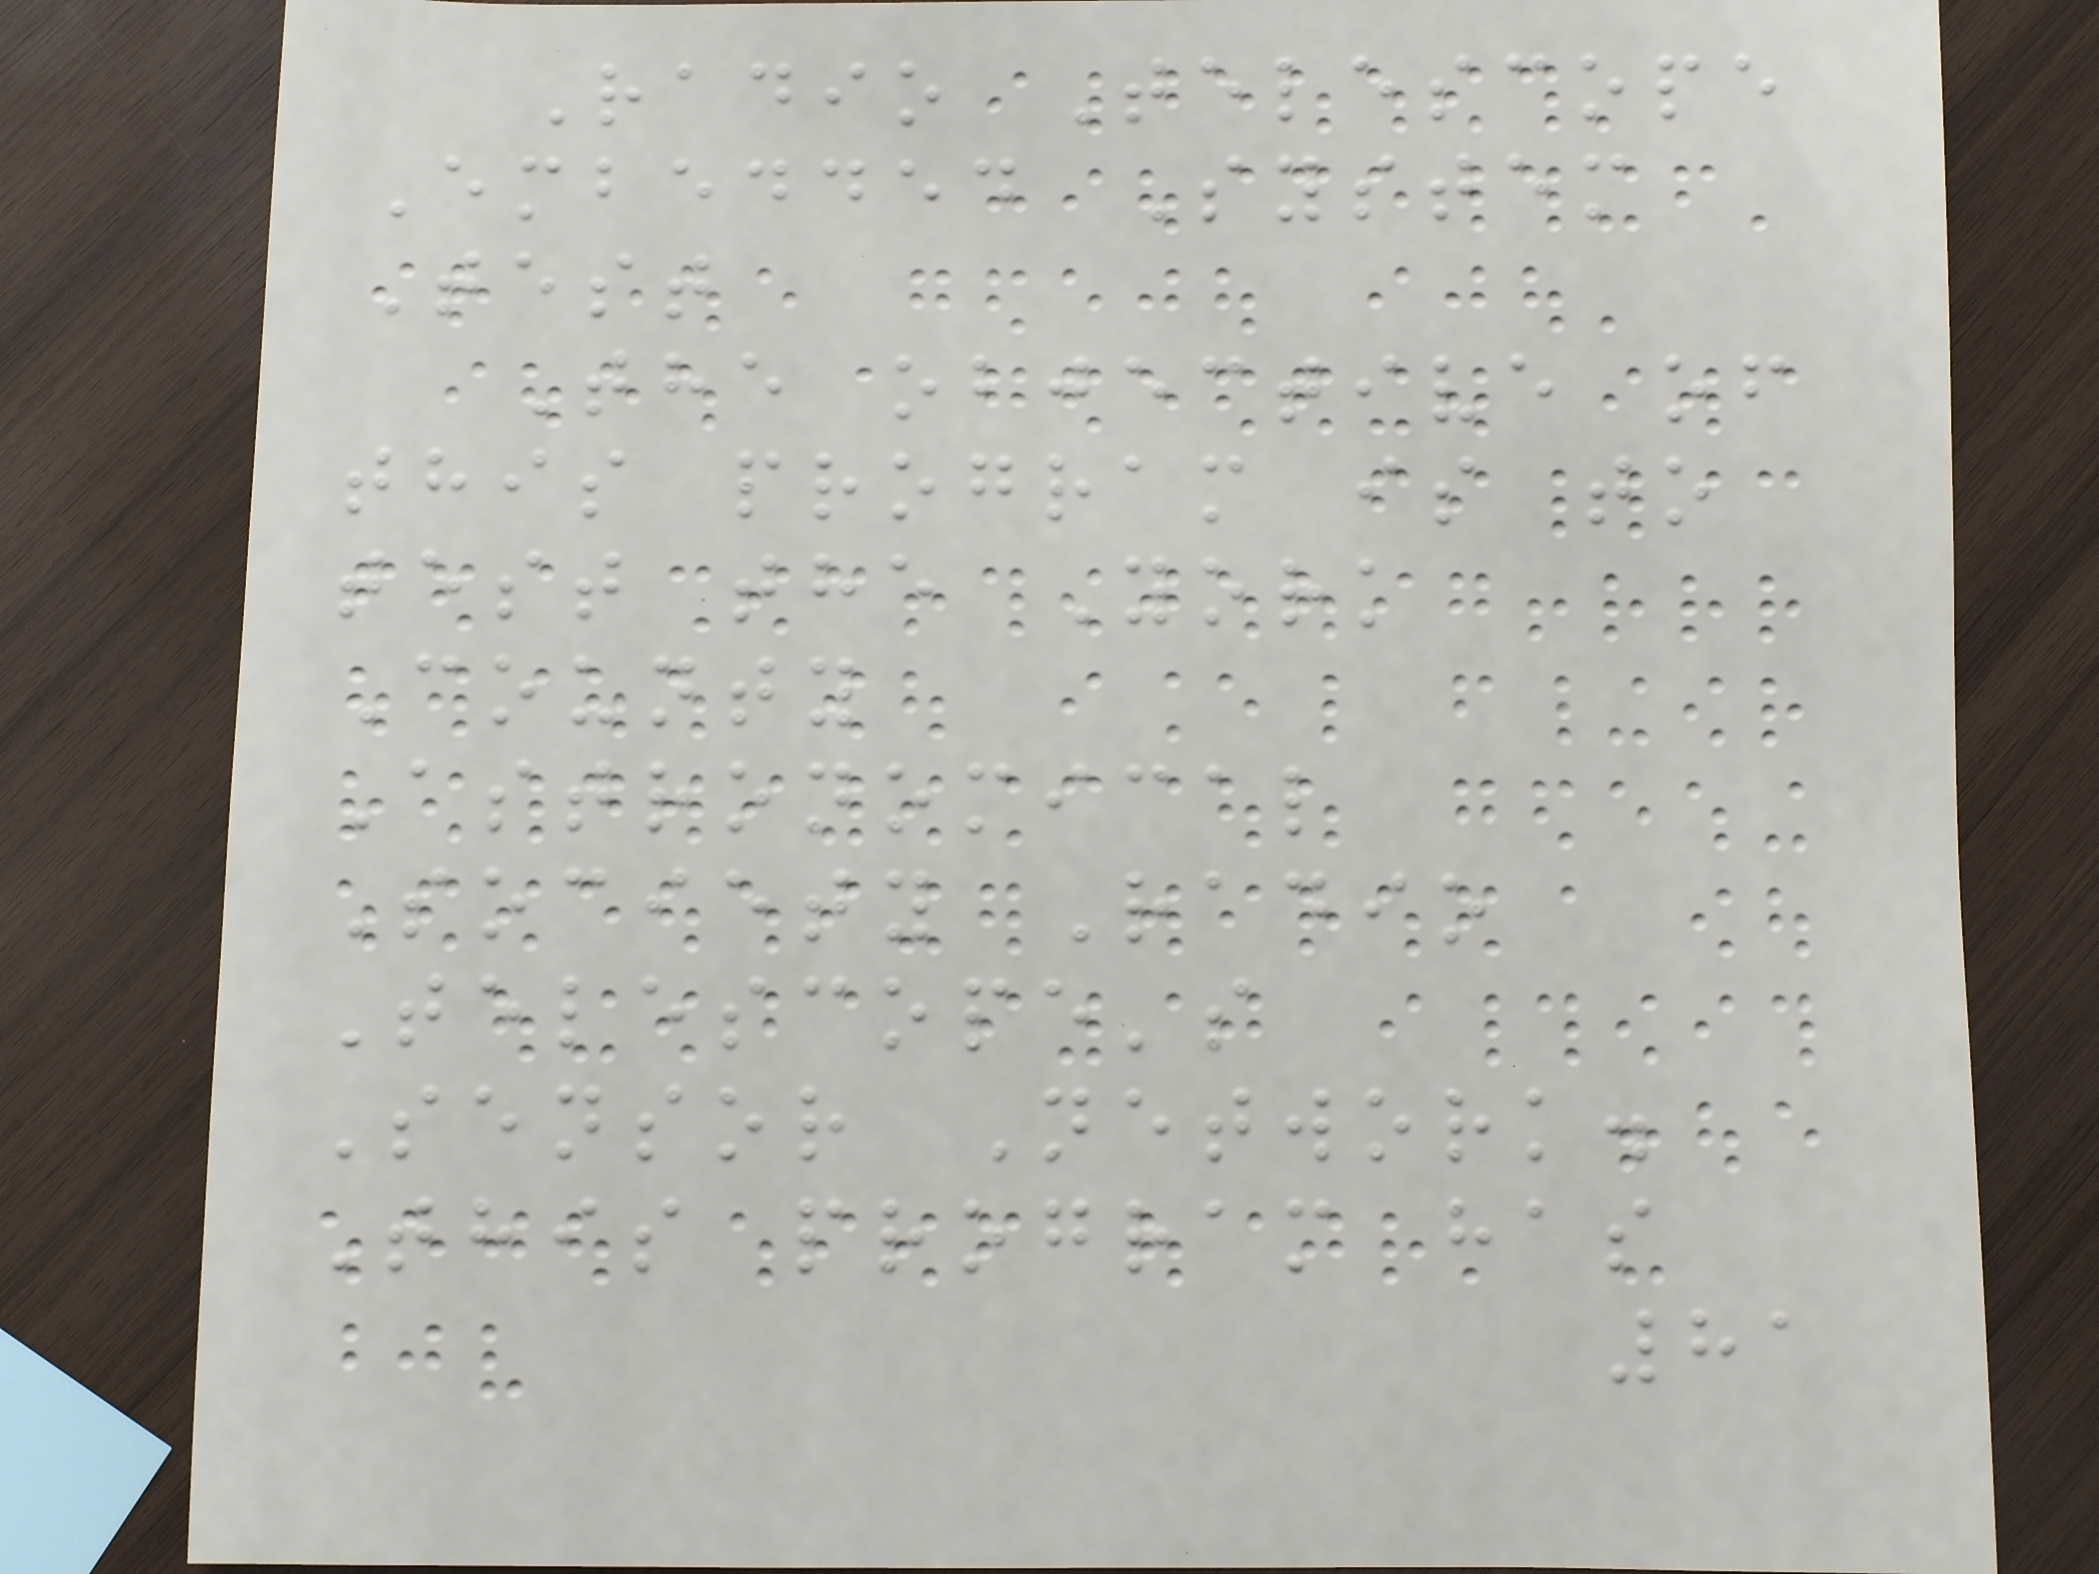Radio Telescope
Embedded System
Test
The objective of
this program is to
test the York
County
Astronomical
Society Radio
Telescope's
Sensor Network.
This program has
81
